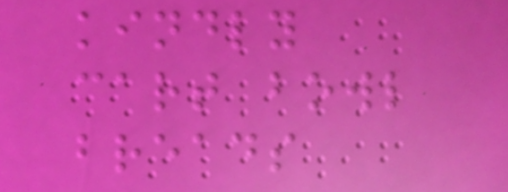kindly
cart bowl
breads
